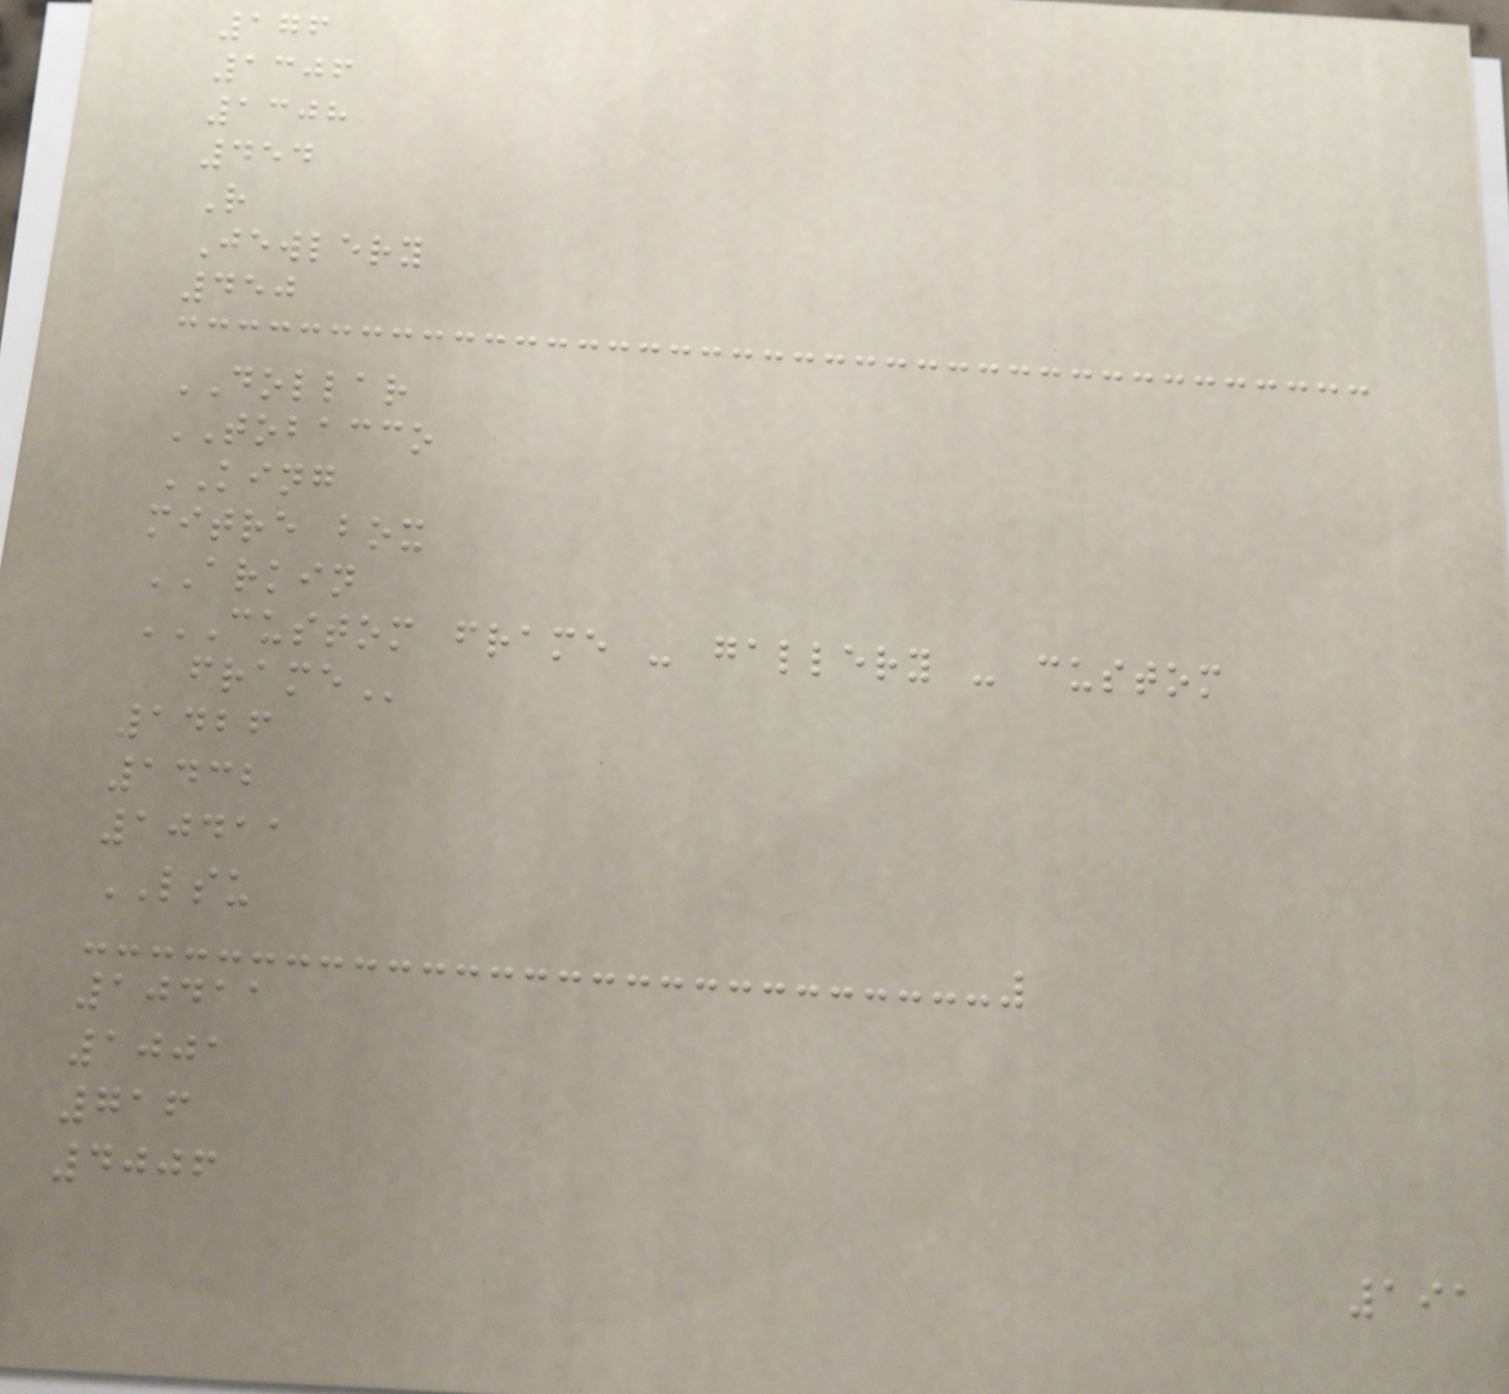176
1306
1308
454
R
Jewlery
450
DOLLAR
TOBACCO
KING
mitre box
ARKIN
CUSTOM FRAME - GALLERY - CUSTOM
FRAME
1426
1432
10411
LSU
10411
1001
716
4006
191
